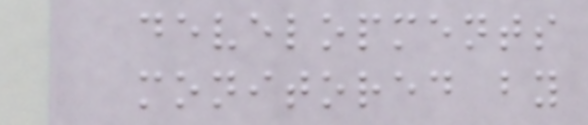developments
monitored by
